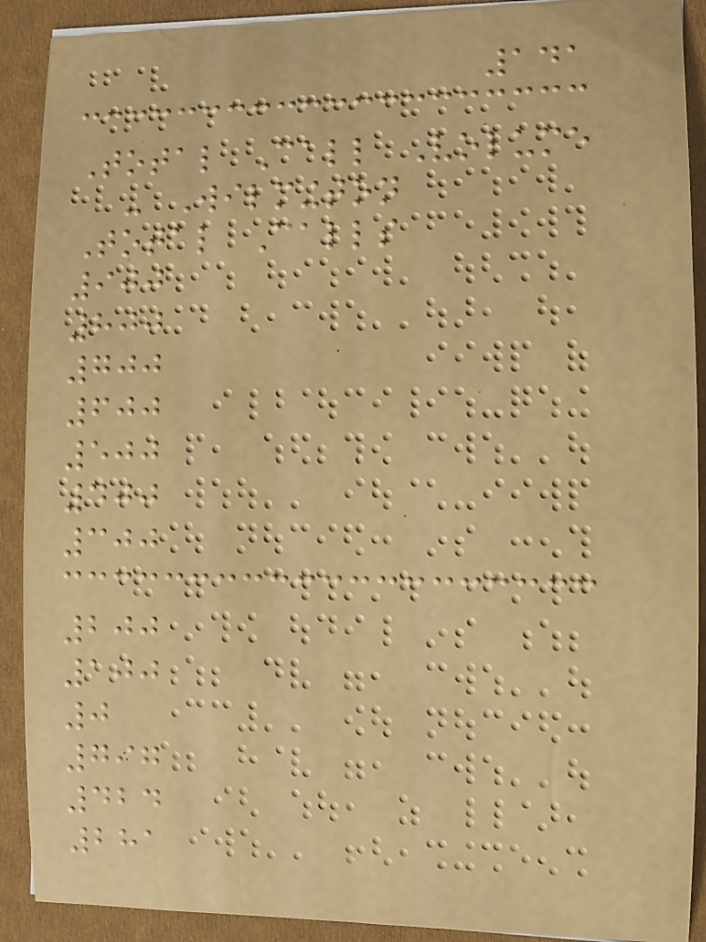141
Total Call Volume
- Wilmington
Total Calls
900
800
700
600
500
400
300
200
100
0
797
424
281
